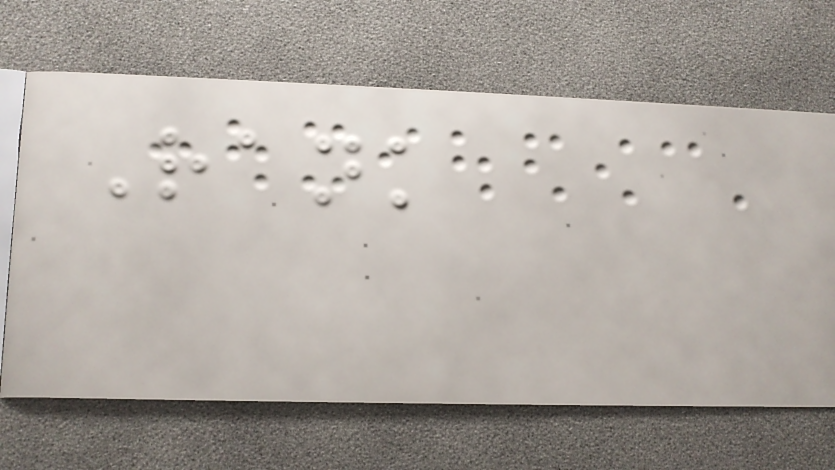Rank
